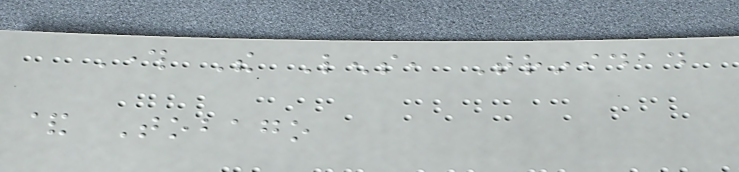Through The Lens, Trinidad
& Tobago
